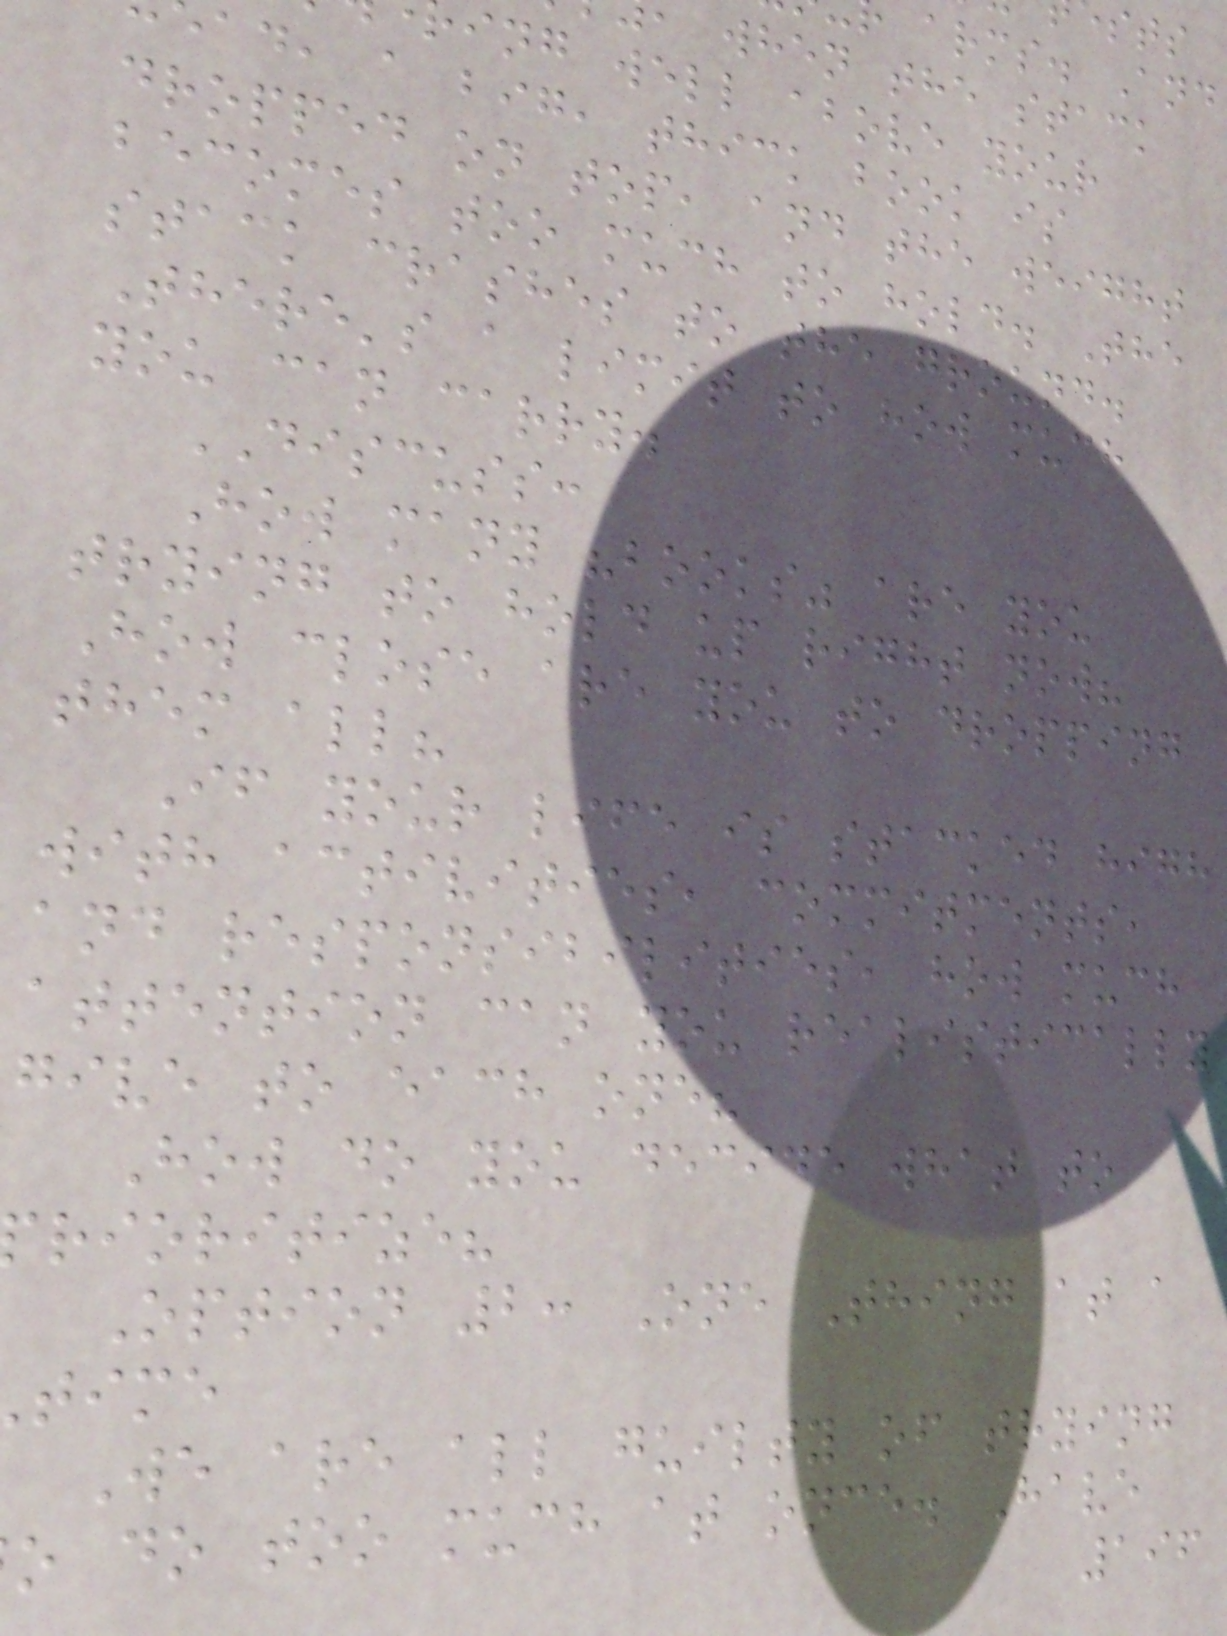arms. And
when the stack
ing well above your
ad, a big, thick book is
dropped on top, and the weight
becomes too much to hold. The
stack crashes to the ground.
There's a limit to how much
you can carry.
DISCUSS:
How many "books" are you
trying to hold up right now?
How close are you to dropping
them all?
If your life is stacked high
with activities, commitments,
and responsibilities, how much
attention can you realistically
give to each one?
How do you decide what to
rioritize?
Option 2: One Thing at a
time
We are all guilty of trying
o do too much at once. Have
196
